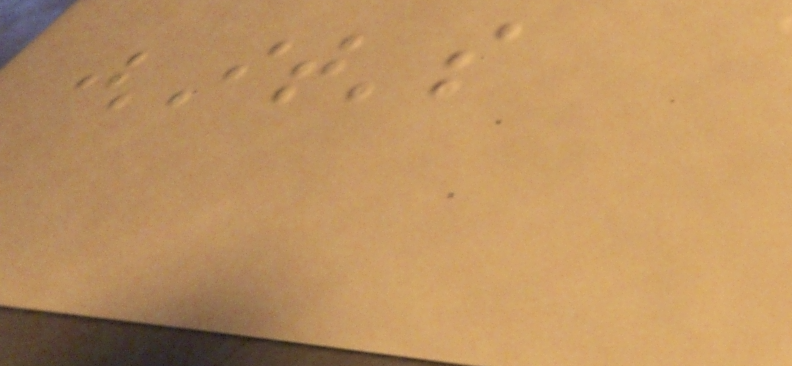(It's
